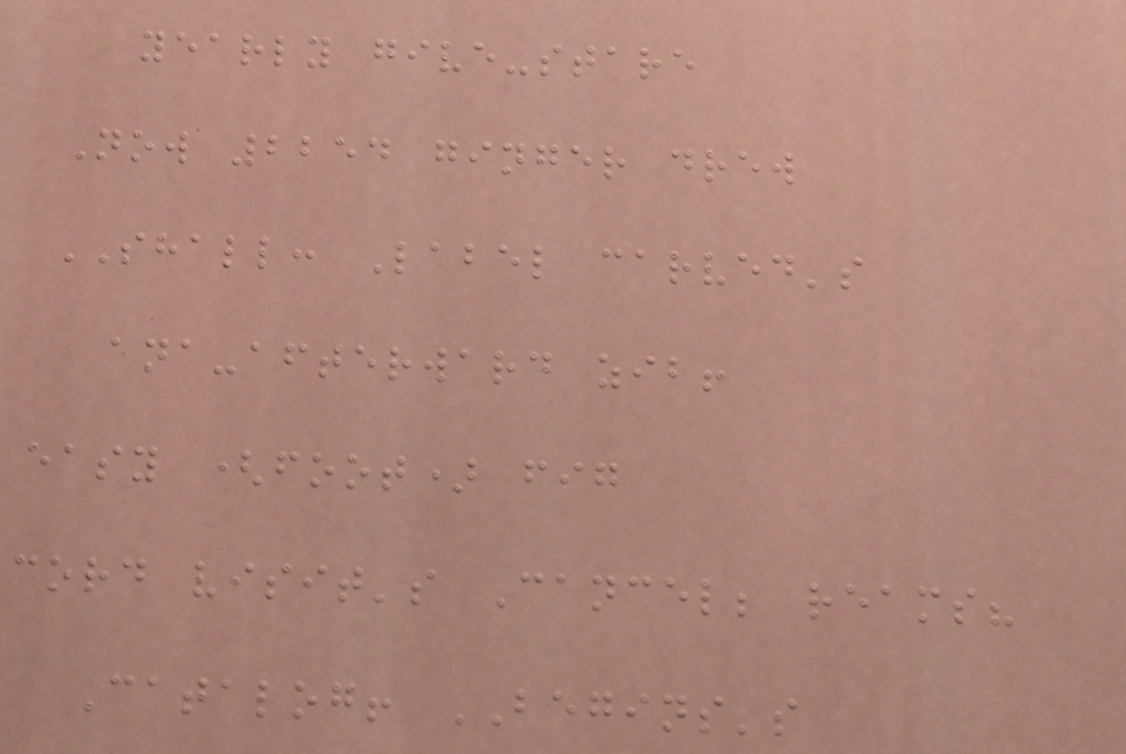yearly give-stare
Now 2254 ginger drew
SHALL: Label carved's
ana-afterward zib!
easy (foot) fig
cord visit's Cancel; reams?
Catalog! BEGINS's
